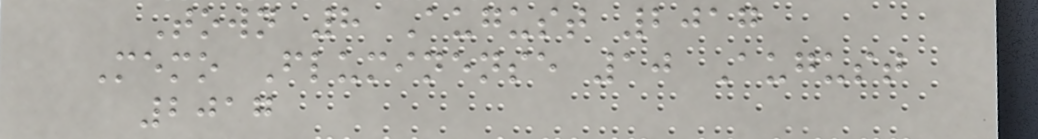Town 8 August 2017
Memo Fluminense 10 August
2017
